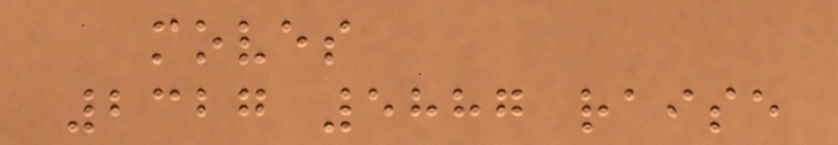moves
2327 5887 raise
